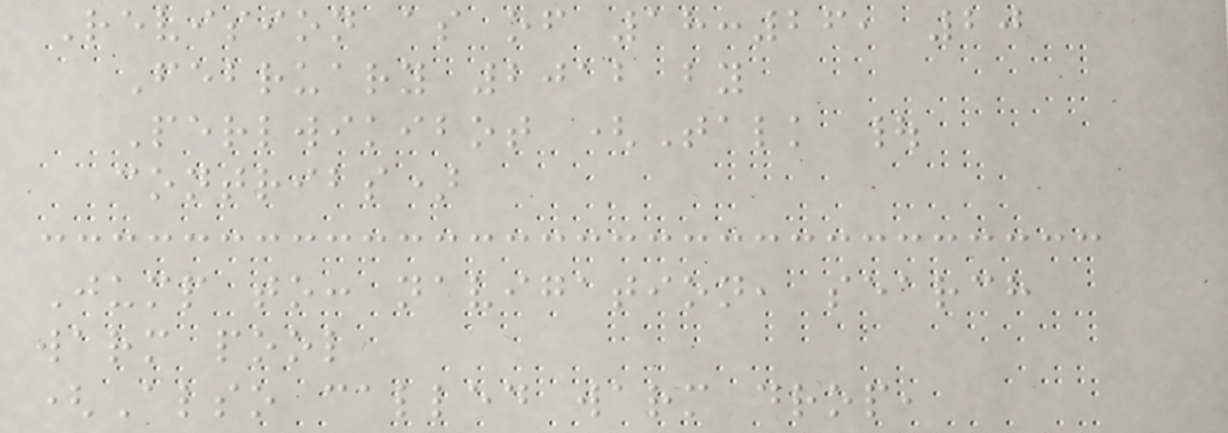Revision as of 18:26, 20
February 2012 by
Perlwikibot (Talk |
contribs)
Jump to: navigation, search
warm pool
(Also called warm drop,
